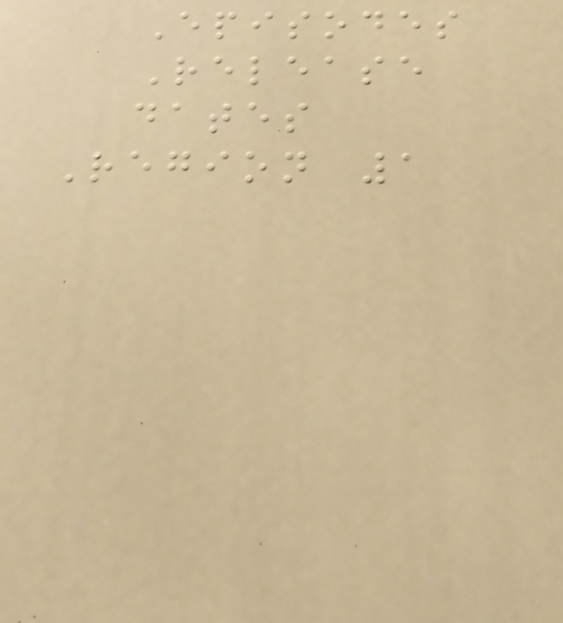Episodes
Release
dates
Region 1
